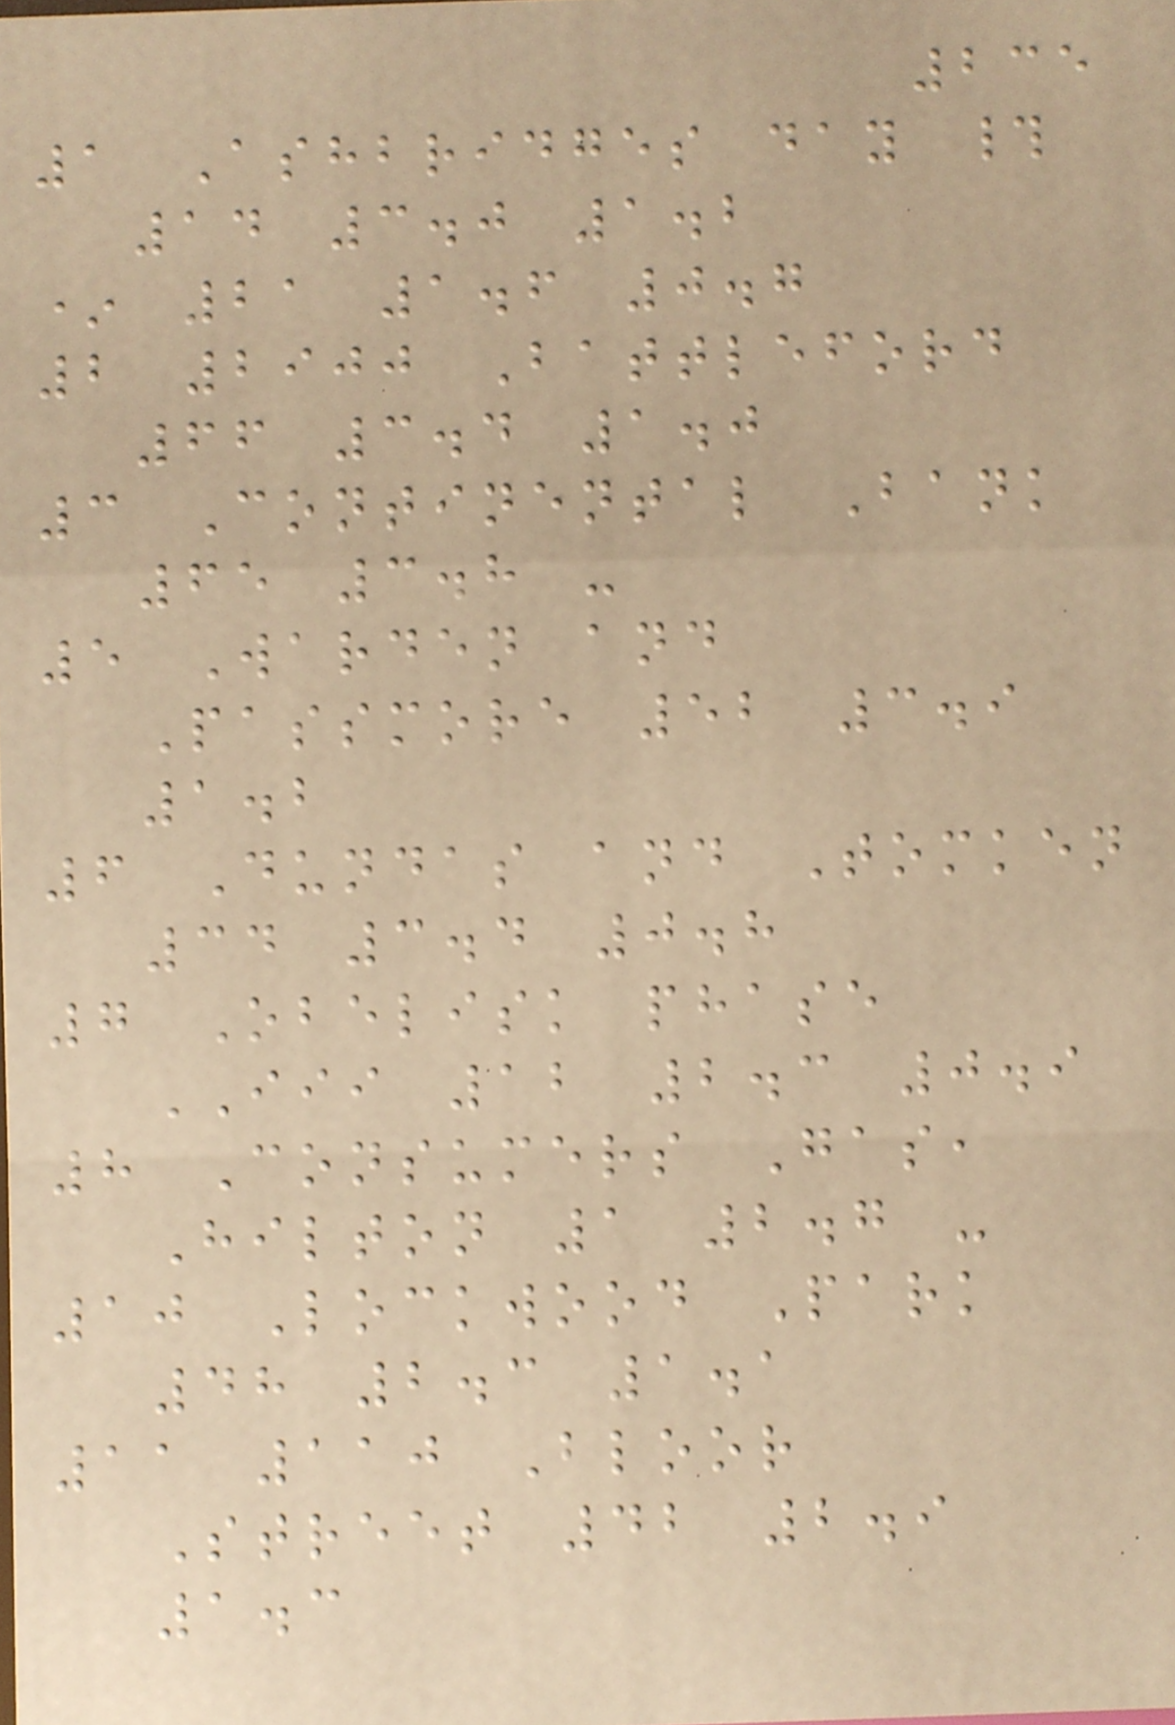235
1 Ashbridges day #
14 3.0 1.2
* 21 1.6 0.7
2 2900 Battleford
66 3.4 1.0
3 Continental Bank
65 3.8 -
5 Warden and
Passmore 52 3.9
1.2
6 Dundas and Tomken
34 3.4 0.8
7 Obelisk phase
III 12 2.3 0.9
8 Consumers Gas,
Hilton 1 2.7 -
10 Lockwood Park
48 2.3 1.1
11 110 Bloor
Street 42 2.9
1.3
